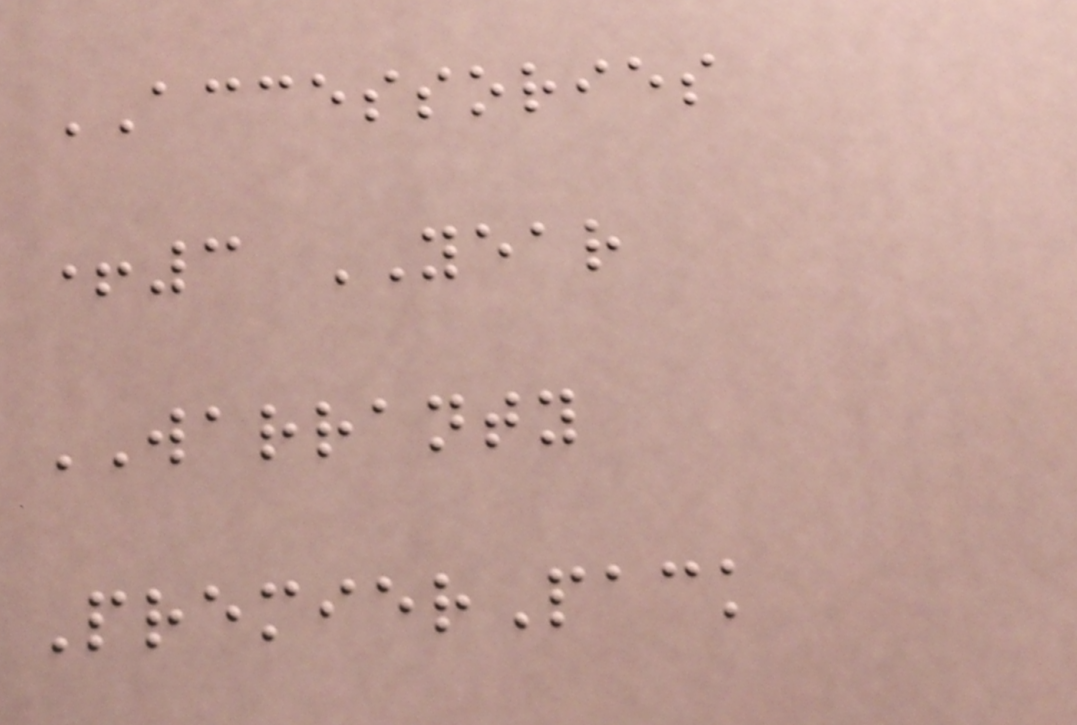ACCESSORIES
+3 YEAR
WARRANTY
PremierPack
